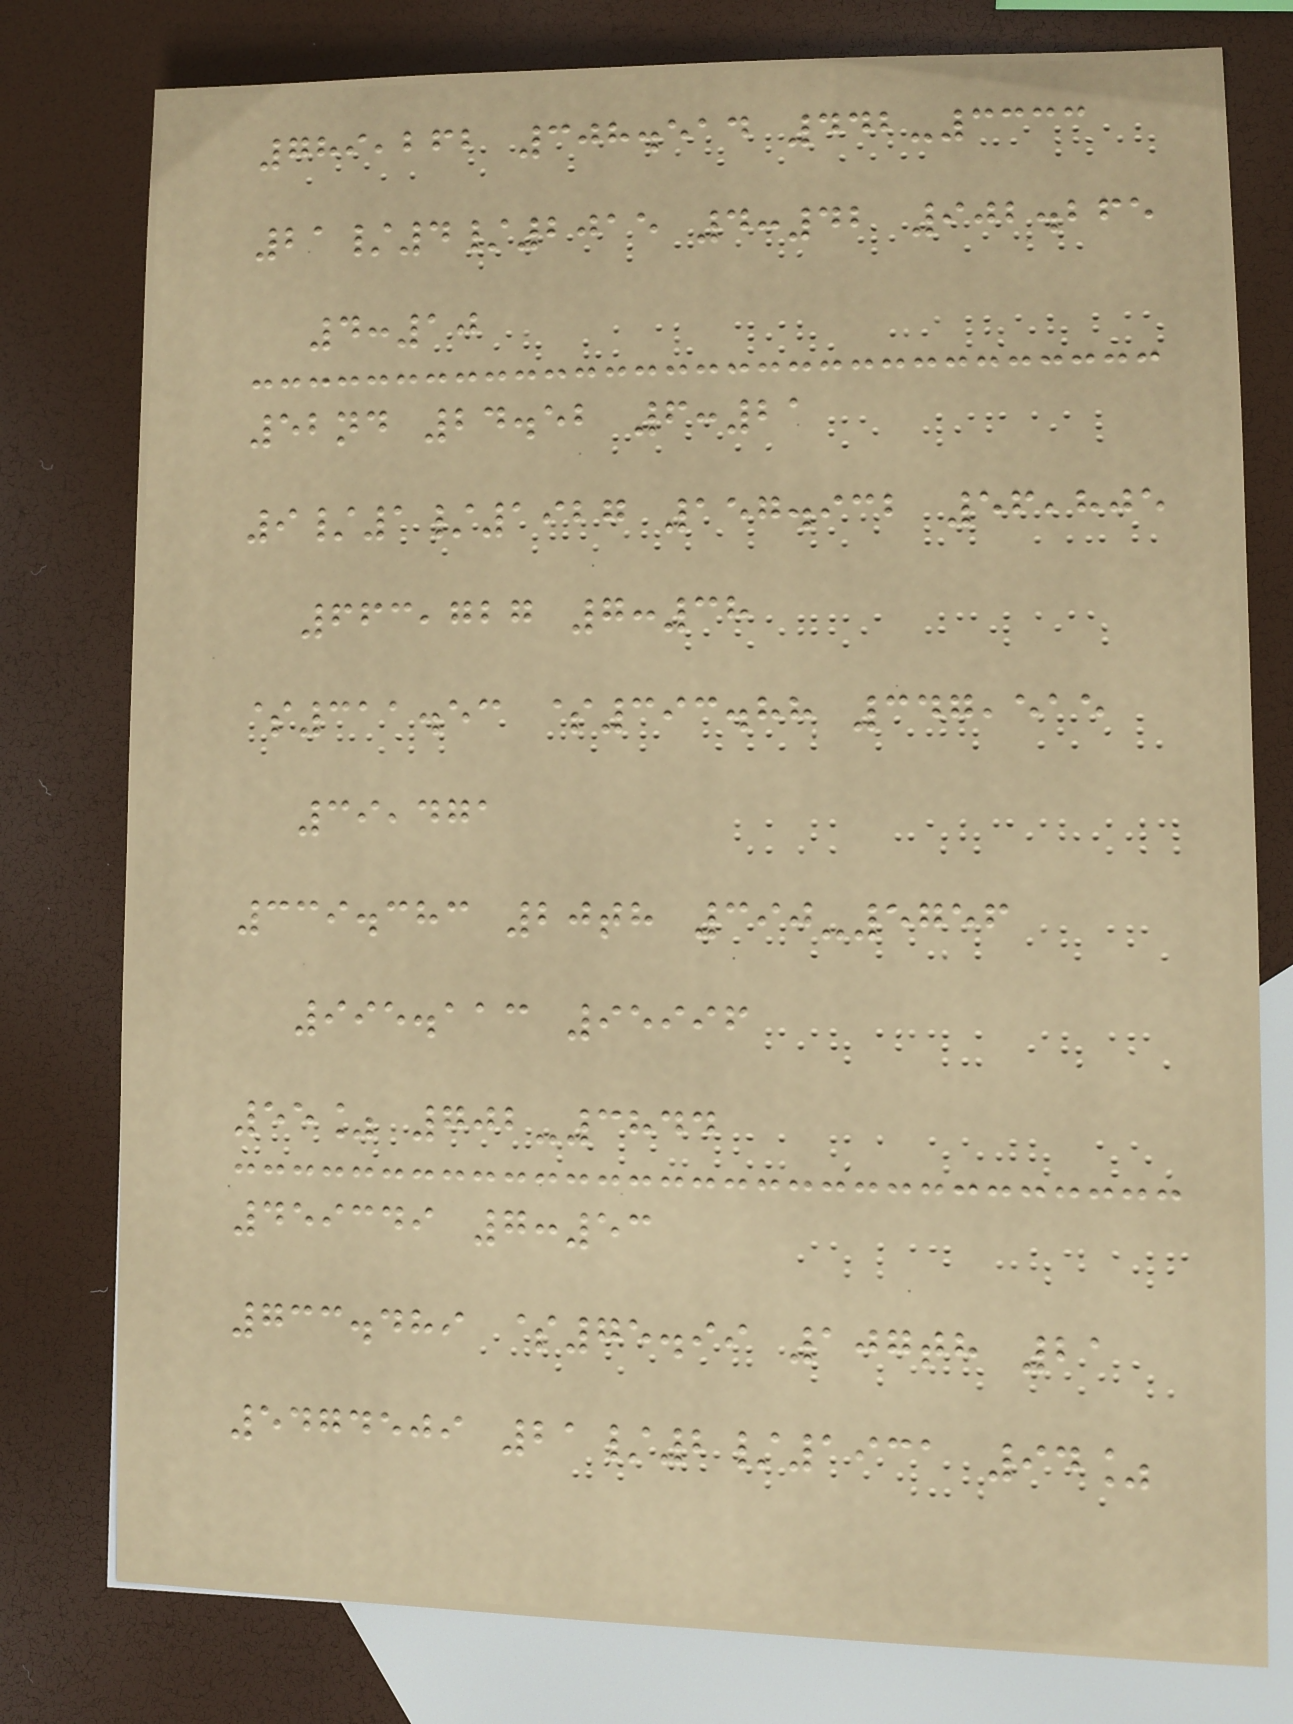789,262 308.514 442-3333
21/4/2015 4:42 902.265
4:10
52nd 24.52 6:21
9/1/1927 157.932 56,805
663,727 7:38
$311.53 $393.88 347,515
39,471
339.383 20th 390-5756
995.113 95996
55% 702-3844
459349 7:53
733.489 $75.99 107th 21
5474509 21/2/1931 94%
